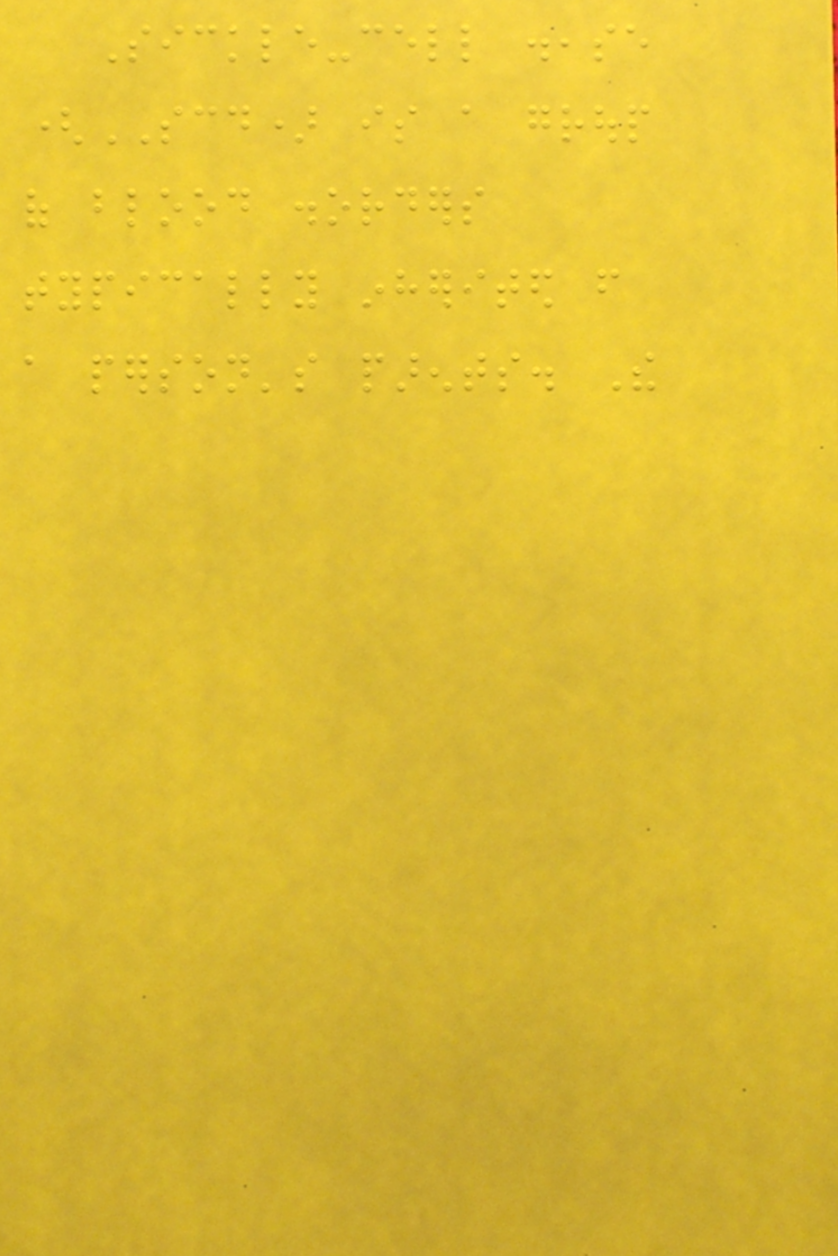Sickle-cell disease
(SCD) is a group
of blood disorders
typically inherited from
a person's parents. The
